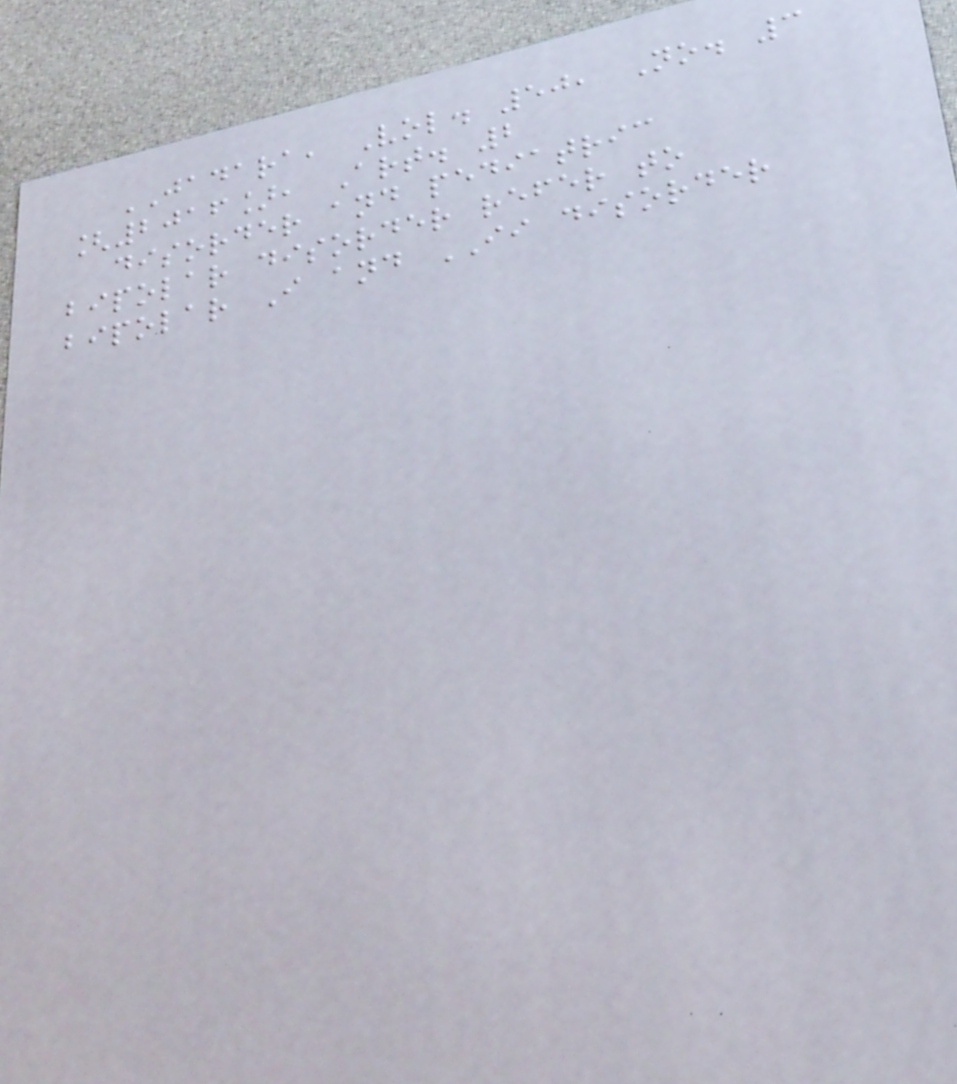JADARA, Vol. 50, No. 3
[2016], Art. 2
disorder and pediatric
bipolar disorder refer to
bipolar I and II disorder
